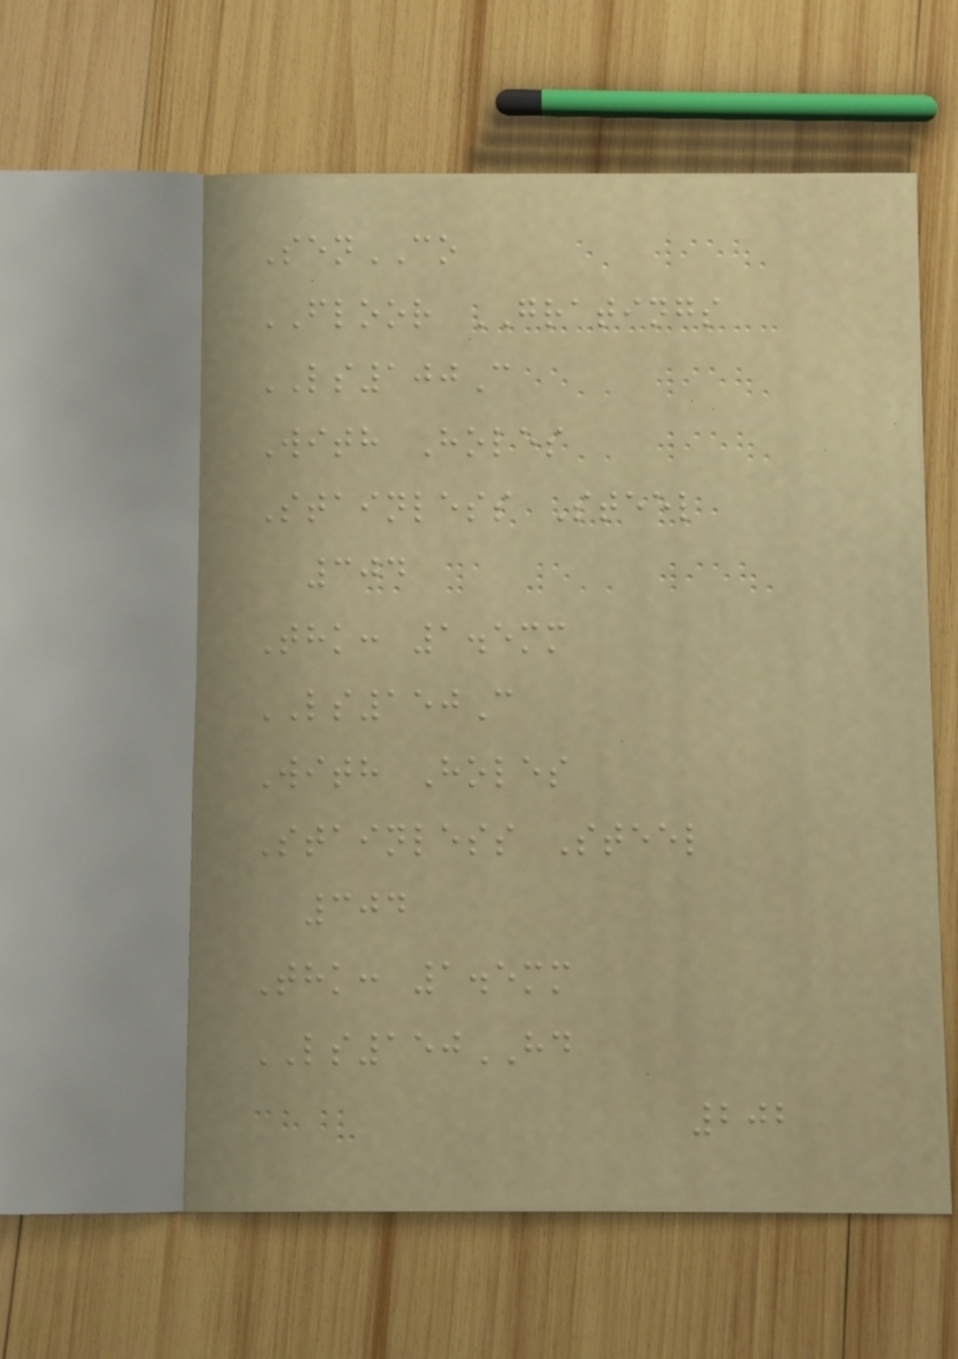SenCO
FLOOR GRATINGS
LS100C
With Holes
Stainless Steel
304
Thk: 1.5mm
LS150C
With Holes
Stainless Steel
304
Thk: 1.5mm
LS150HD
202
